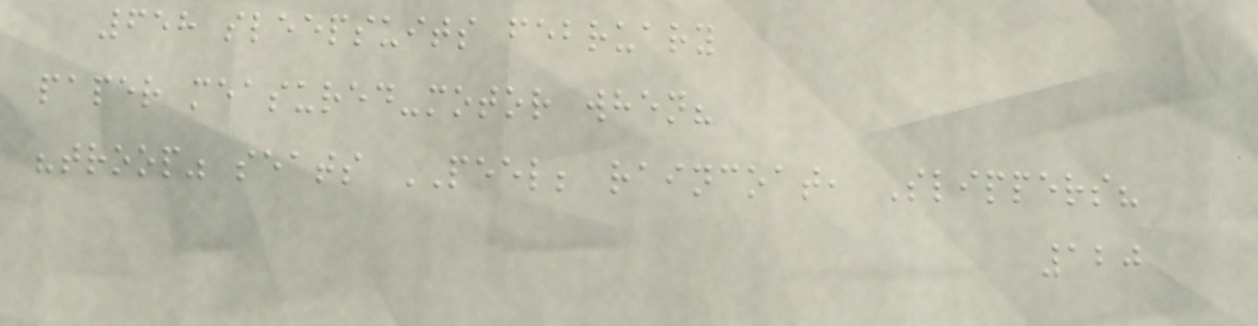658 sleepsuits february
paper measured-motor when?
"troop" seats PEEL; raincoat, Slippers?
120
